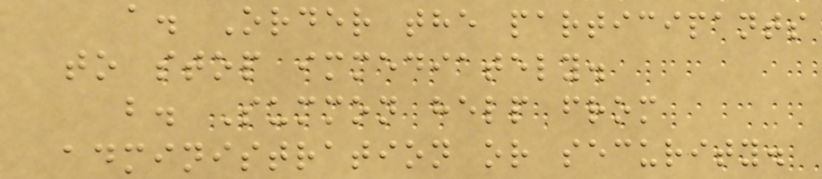a. Order the participants
to stop immediately.
b. Summon help from
administration or security.
